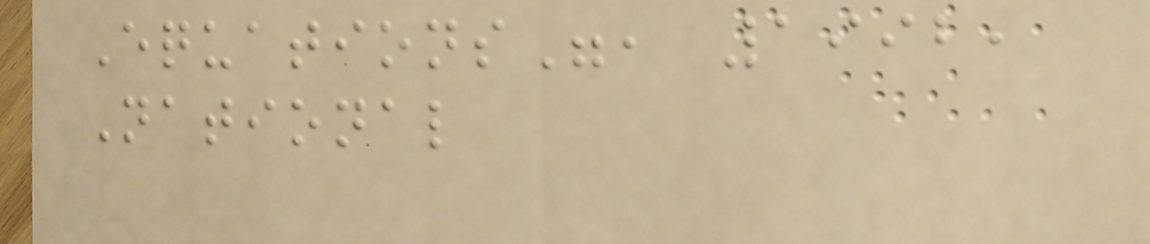Equations", 1992,
National
